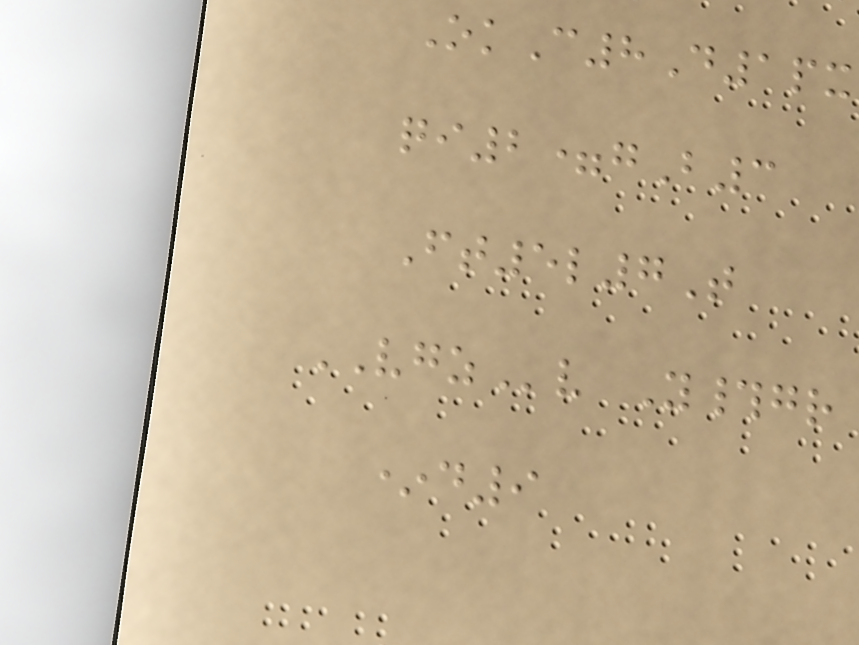OkC8D1px
qi2=gB3
Ft5l7T
VGZv Y#gr
*d9
